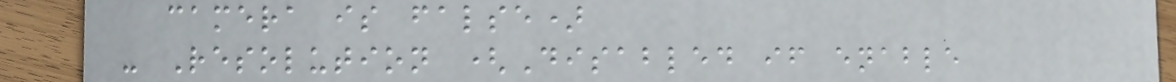camera is false)
- Resolution (Disabled if enable
